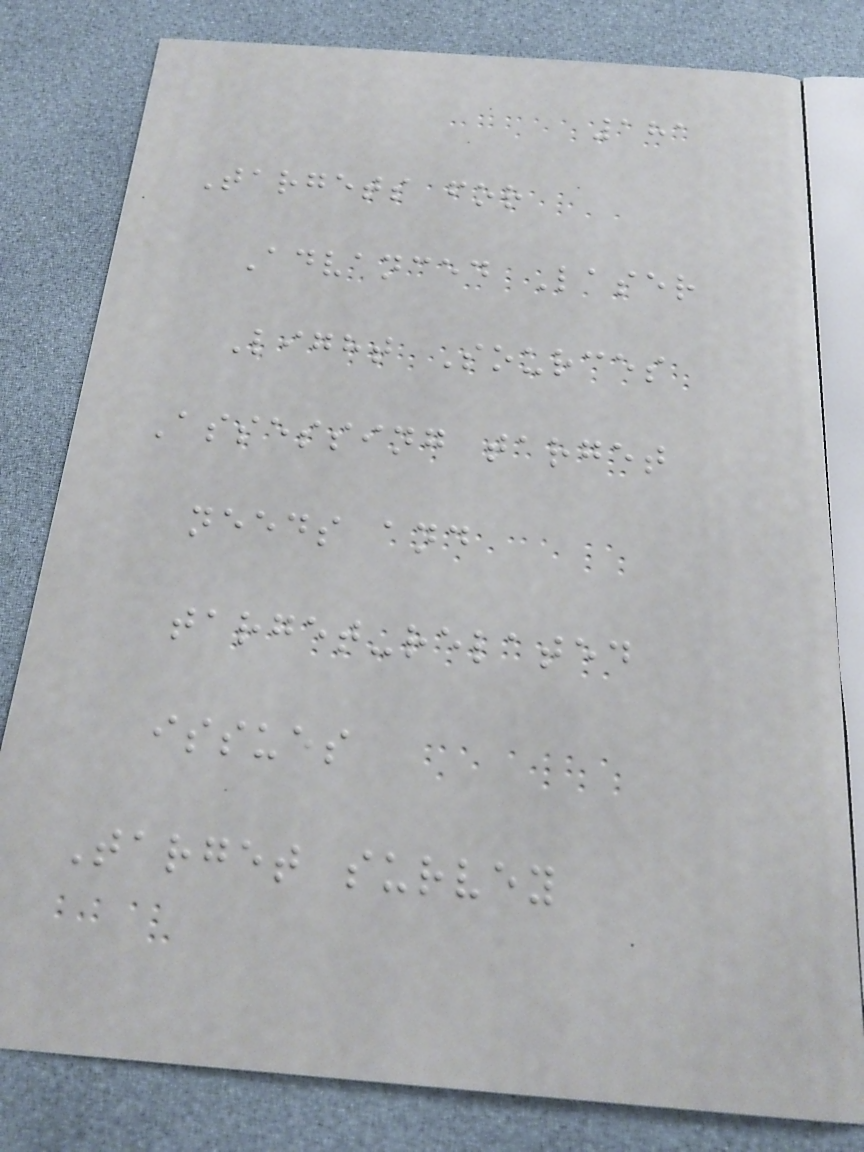181
Targets for
Advanced Laser
Light Sources
Assessing target
needs and
target-related
issues
Target survey
